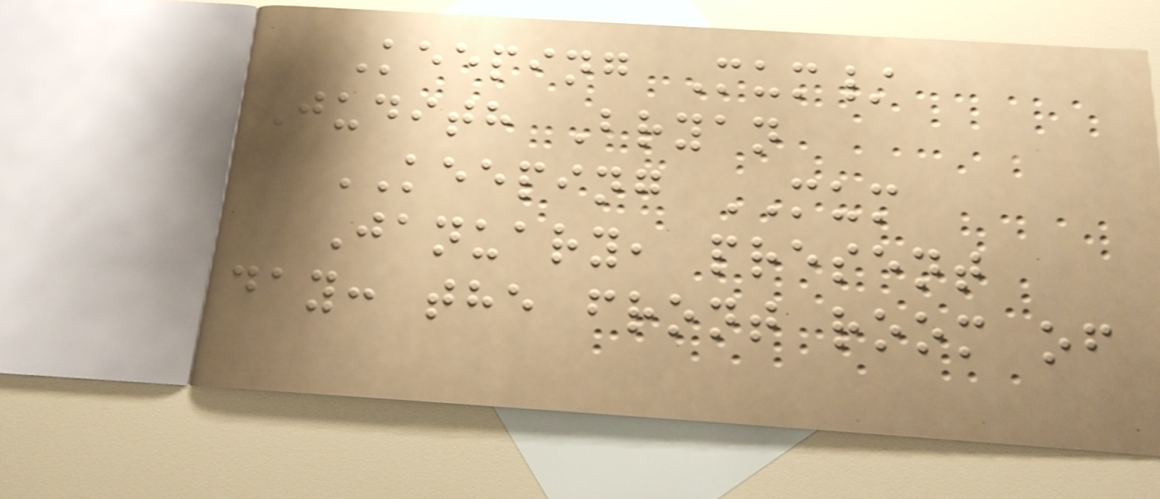Keeping Mum/
Judith Bryan
KEEPING MUM
January, present
day: the front room of
